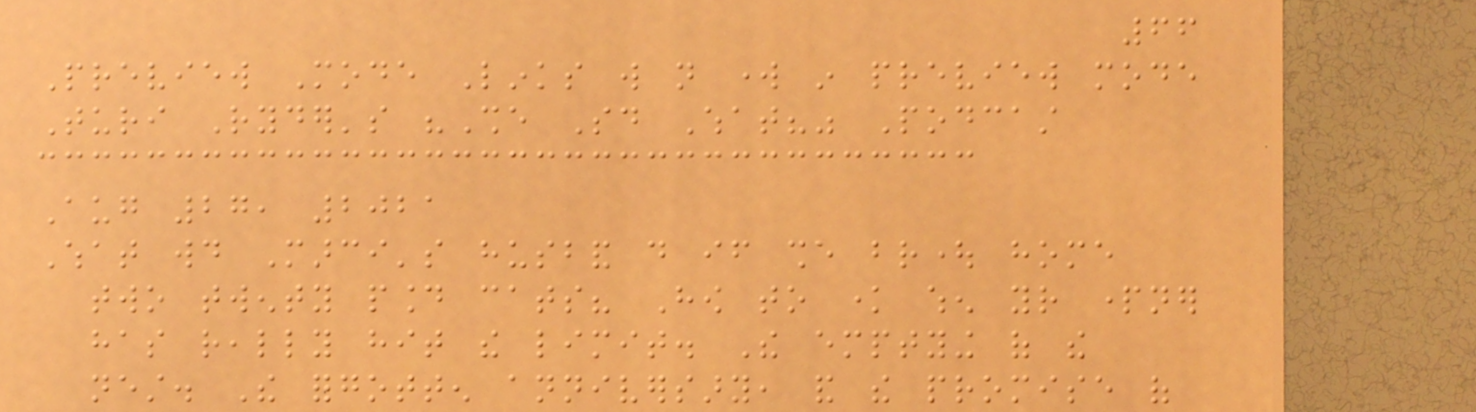66
Preview Mode Links will not work in preview mode
Turi Ryder's "She Said What?" Podcast
Aug 27, 2021
What would Marci's husband do if she brought home
two twenty pound cats? How to know when your partner
has really hit the limit. The emptying of the
nest. The forgotten anniversary, and the promise of
